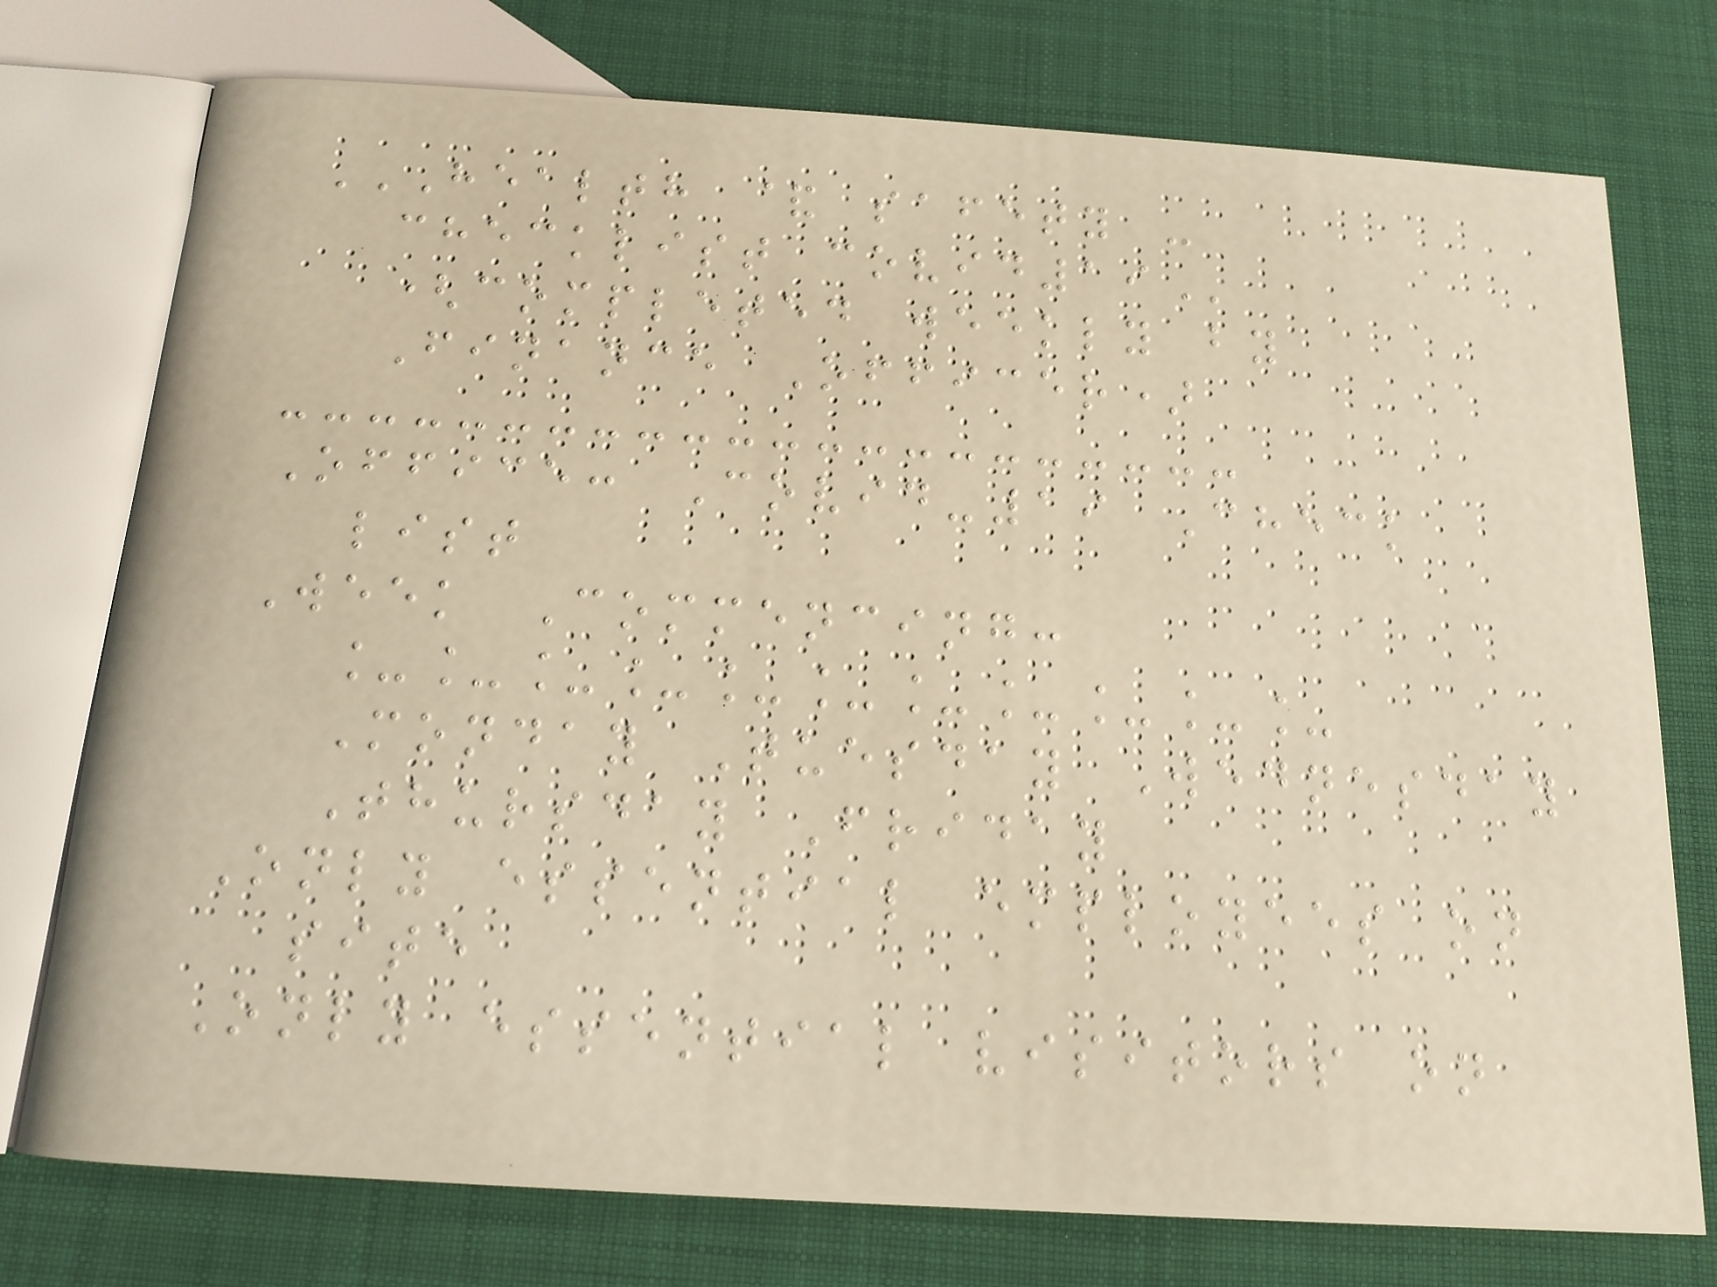HEALTH & SAFETY -
CHECKLIST COVID19
(completed weekly by
Finance Officer)
Office: Covid-19 Check
list
Week Commencing:
___________
Monday Tuesday Wednesday
Thursday Friday
Only essential employees on
site
Only essential visitors on
